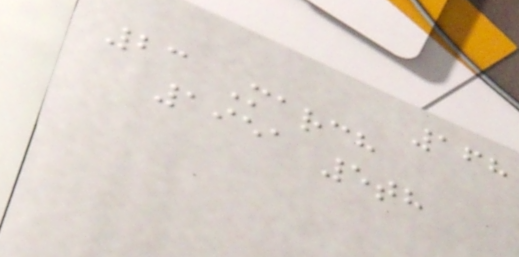168
23 March
1951 5th
